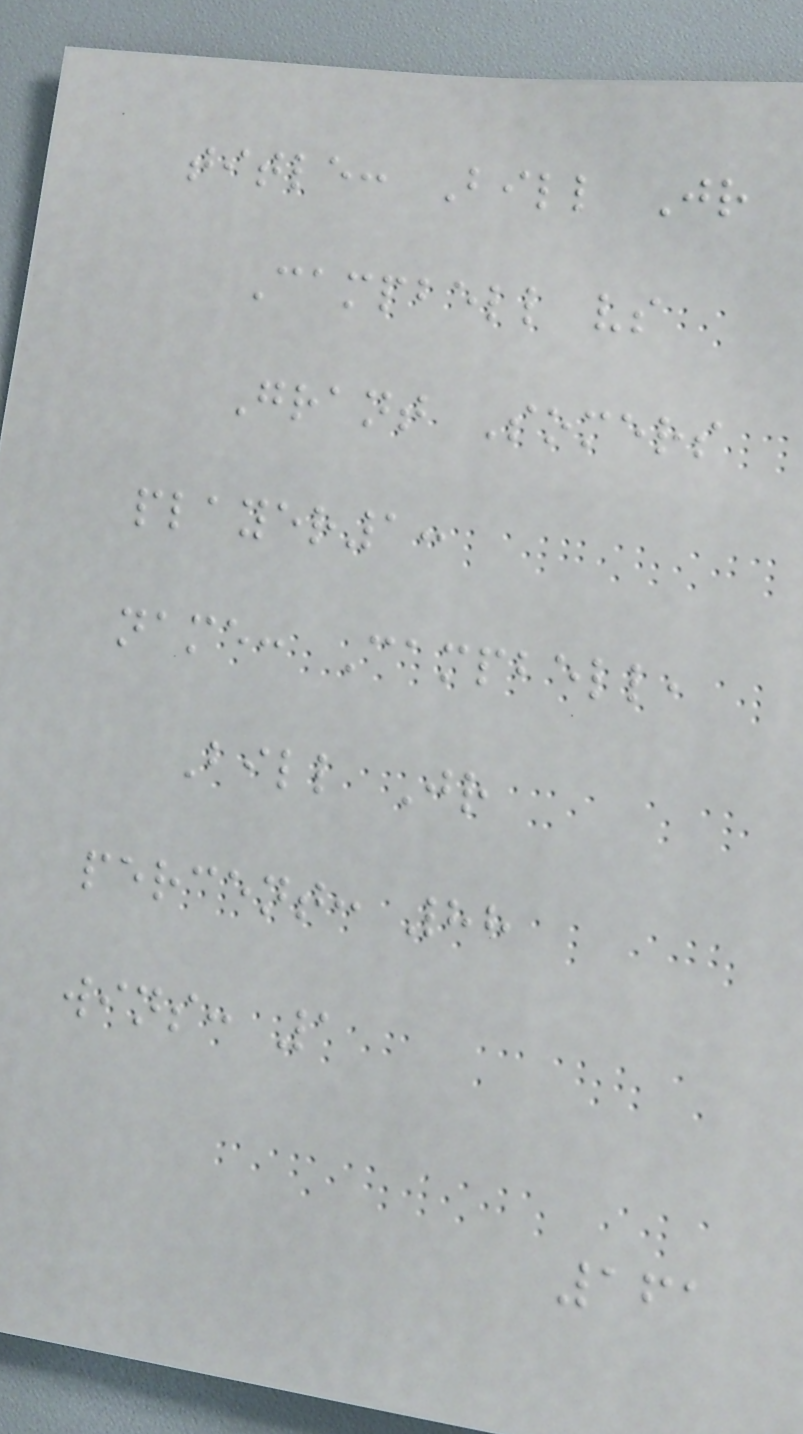title: Bill Jr
Campbell vs
Grant Somers
player1:
name: Campbell,
Bill Jr
percent: 88
wins: 1
161
